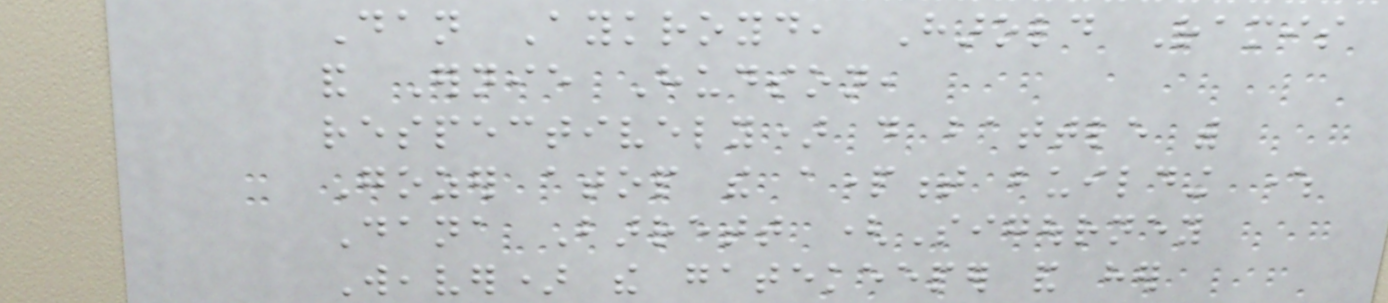Dan Aykroyd, Harold Ramis
and Ernie Hudson,
respectively) do battle with
Gozer atop the apartment building where
Dana Barrett (Sigourney
Weaver) the gatekeeper and her
